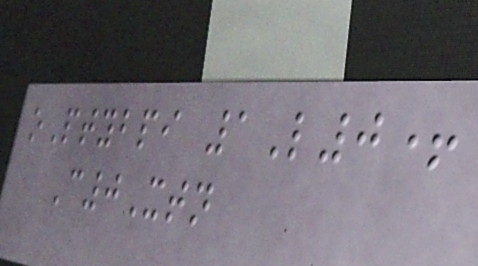oPtybpi 1L0+
C0Xtn
